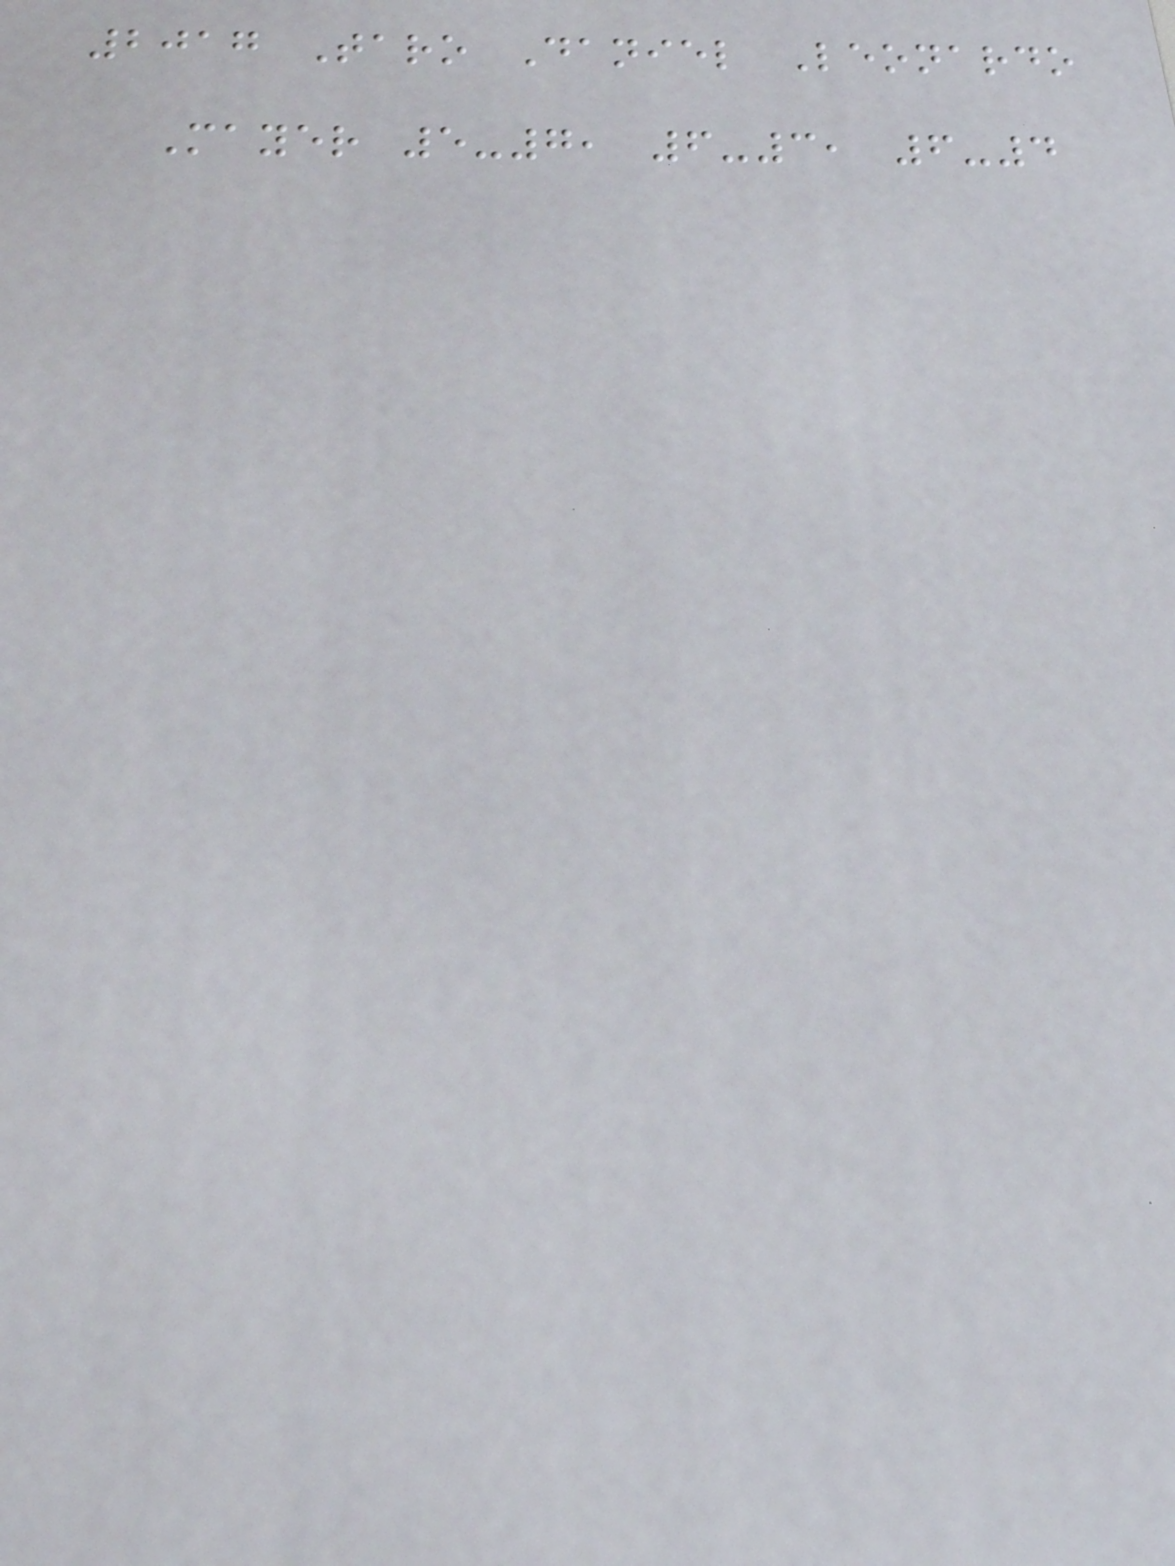2017 Taro Daniel Leonardo
Mayer 5-7, 6-3, 6-4
